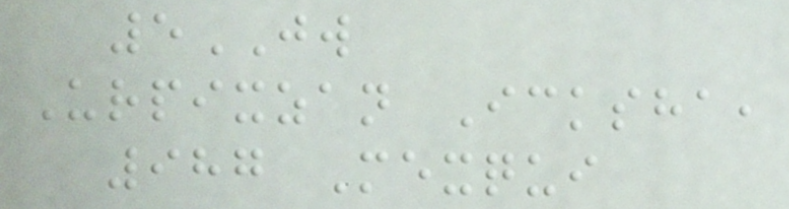5JW
Urpixzan Icksha,
987 Mexqui
